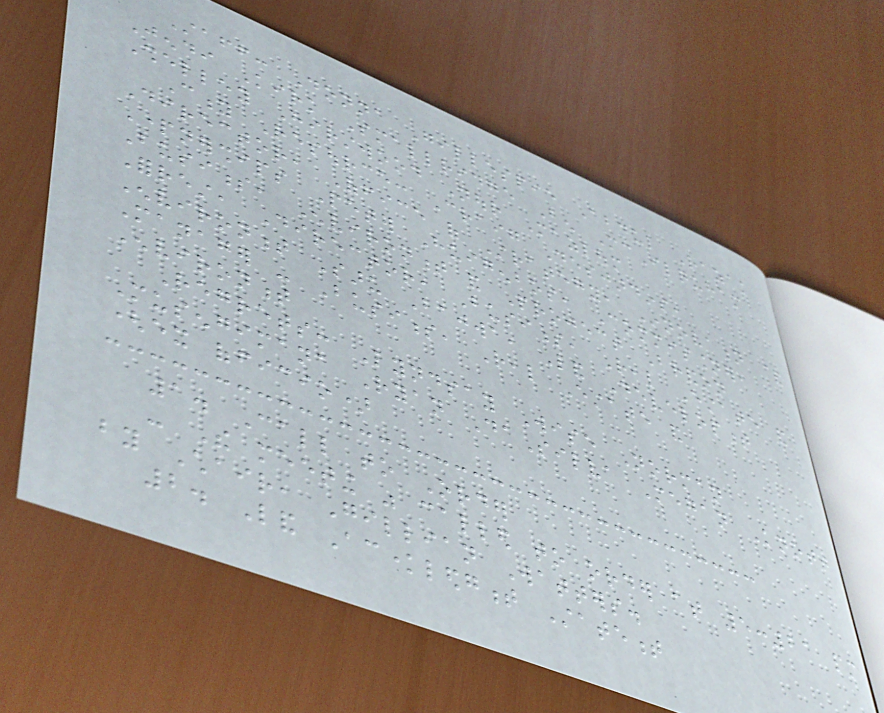Staff: Donna Gillespie Abdul Razak
Jendi Kirk Smallridge Ben McIlquham
Shelley Hirstwood Nour Mazloum
City Resource: Craig Desjardins,
Director, Office of Strategy, Innovation &
Partnerships Peter Huigenbos, Commissioner,
Business, Environment and Project Brandon
Forrest, Director, Business, Real Estate and
Environment Saru Bajwa, Land Development
Manager - Business, Real Estate and
Environment
Regrets: Lyndsay Wise Norman
Musengimana Ryan DaSilva Megan Knott
(ex officio)
1. Call to Order
- The meeting was called to order at 5:21 pm
by Chair, Gillian Watters.
2. Land Acknowledgment Statement
